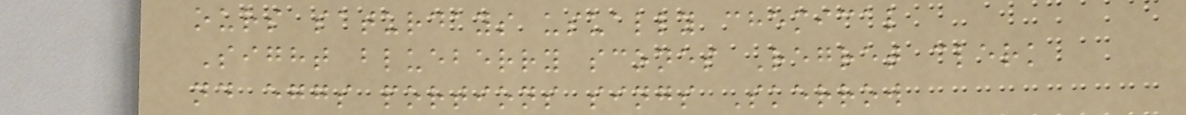ours saturdays usually chemical
Sight blueberry scones Regret clerk
nd eggs portions sings Skerrow
